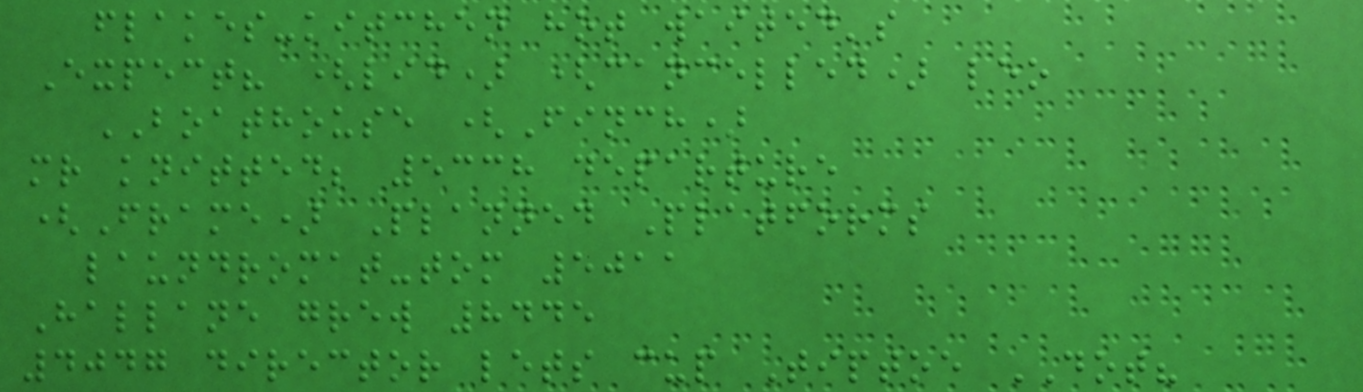flakes-kitchen hot waited's
Expect? (lid) (cancelled) leo
BOATHOUSE (Finch)
mr knitted; 5338 departure
(Frame) Planned Platforms
laundromat-tom 5011
Hallane grew 8445
4047 director lets cup Tiptoe DOT?
